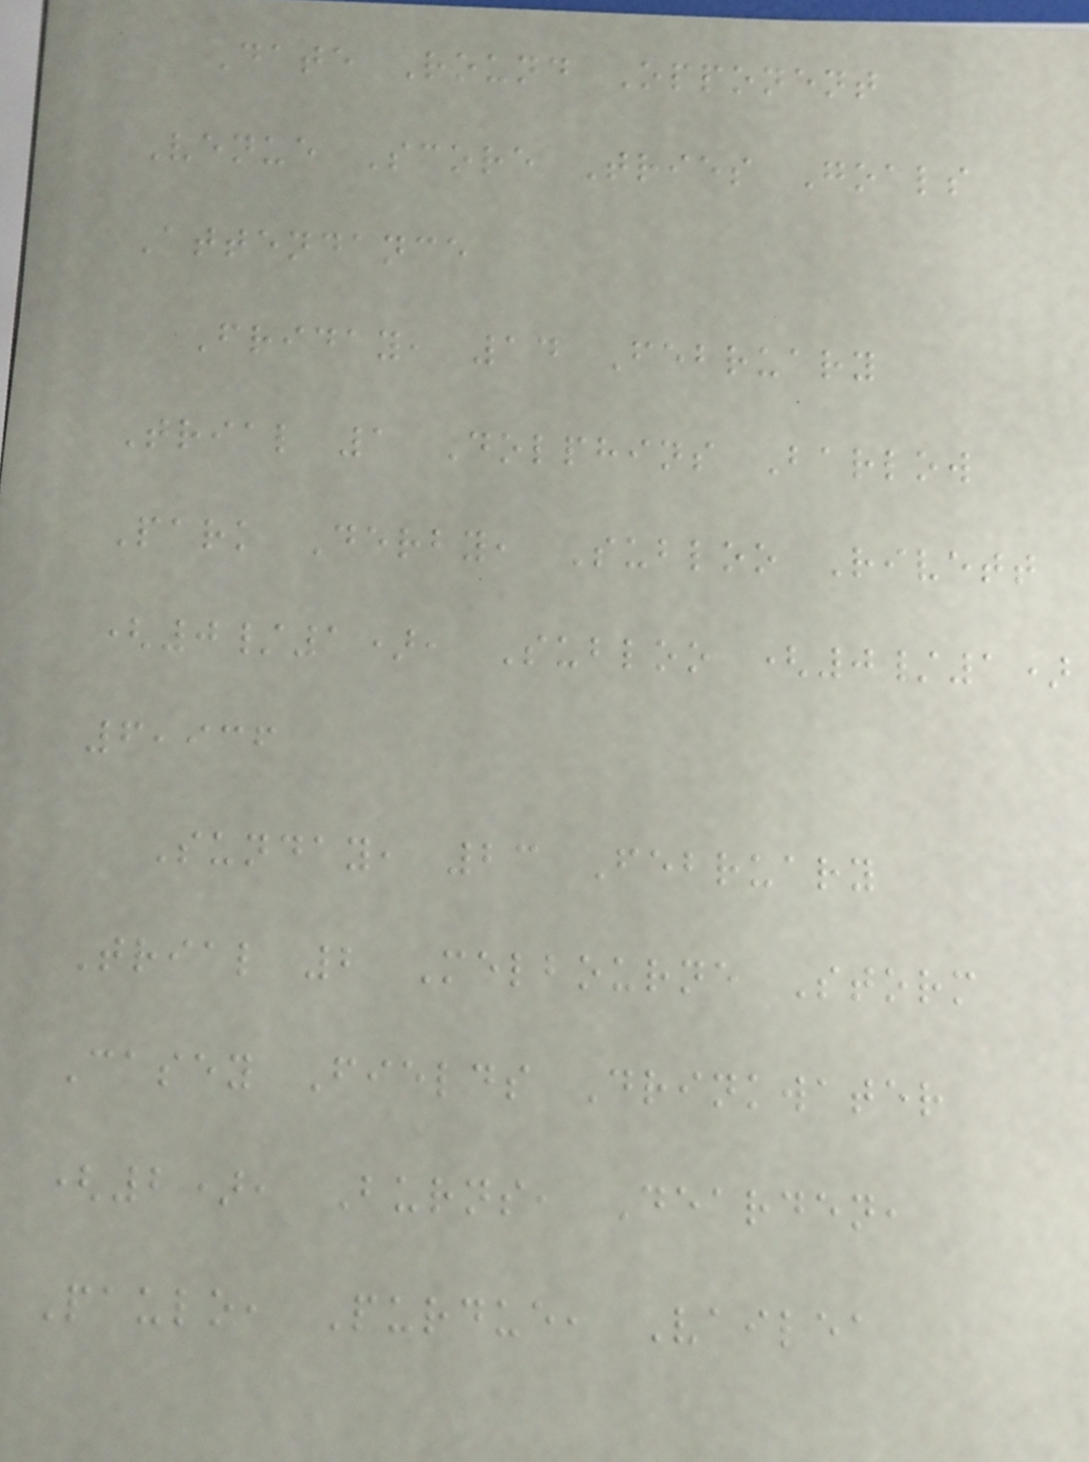Date Round Opponent
Venue Score Tries Goals
Attendance
Friday, 14 February
Trial 1 Dolphins Barlow
Park Derby, Subloo Rivett
(0/1), Subloo (0/1)
6,936
Sunday, 23 February
Trial 2 Melbourne Storm
Casey Fields Drinkwater
(2), Burns, Dearden,
Paulo, Purdue, Vailea
